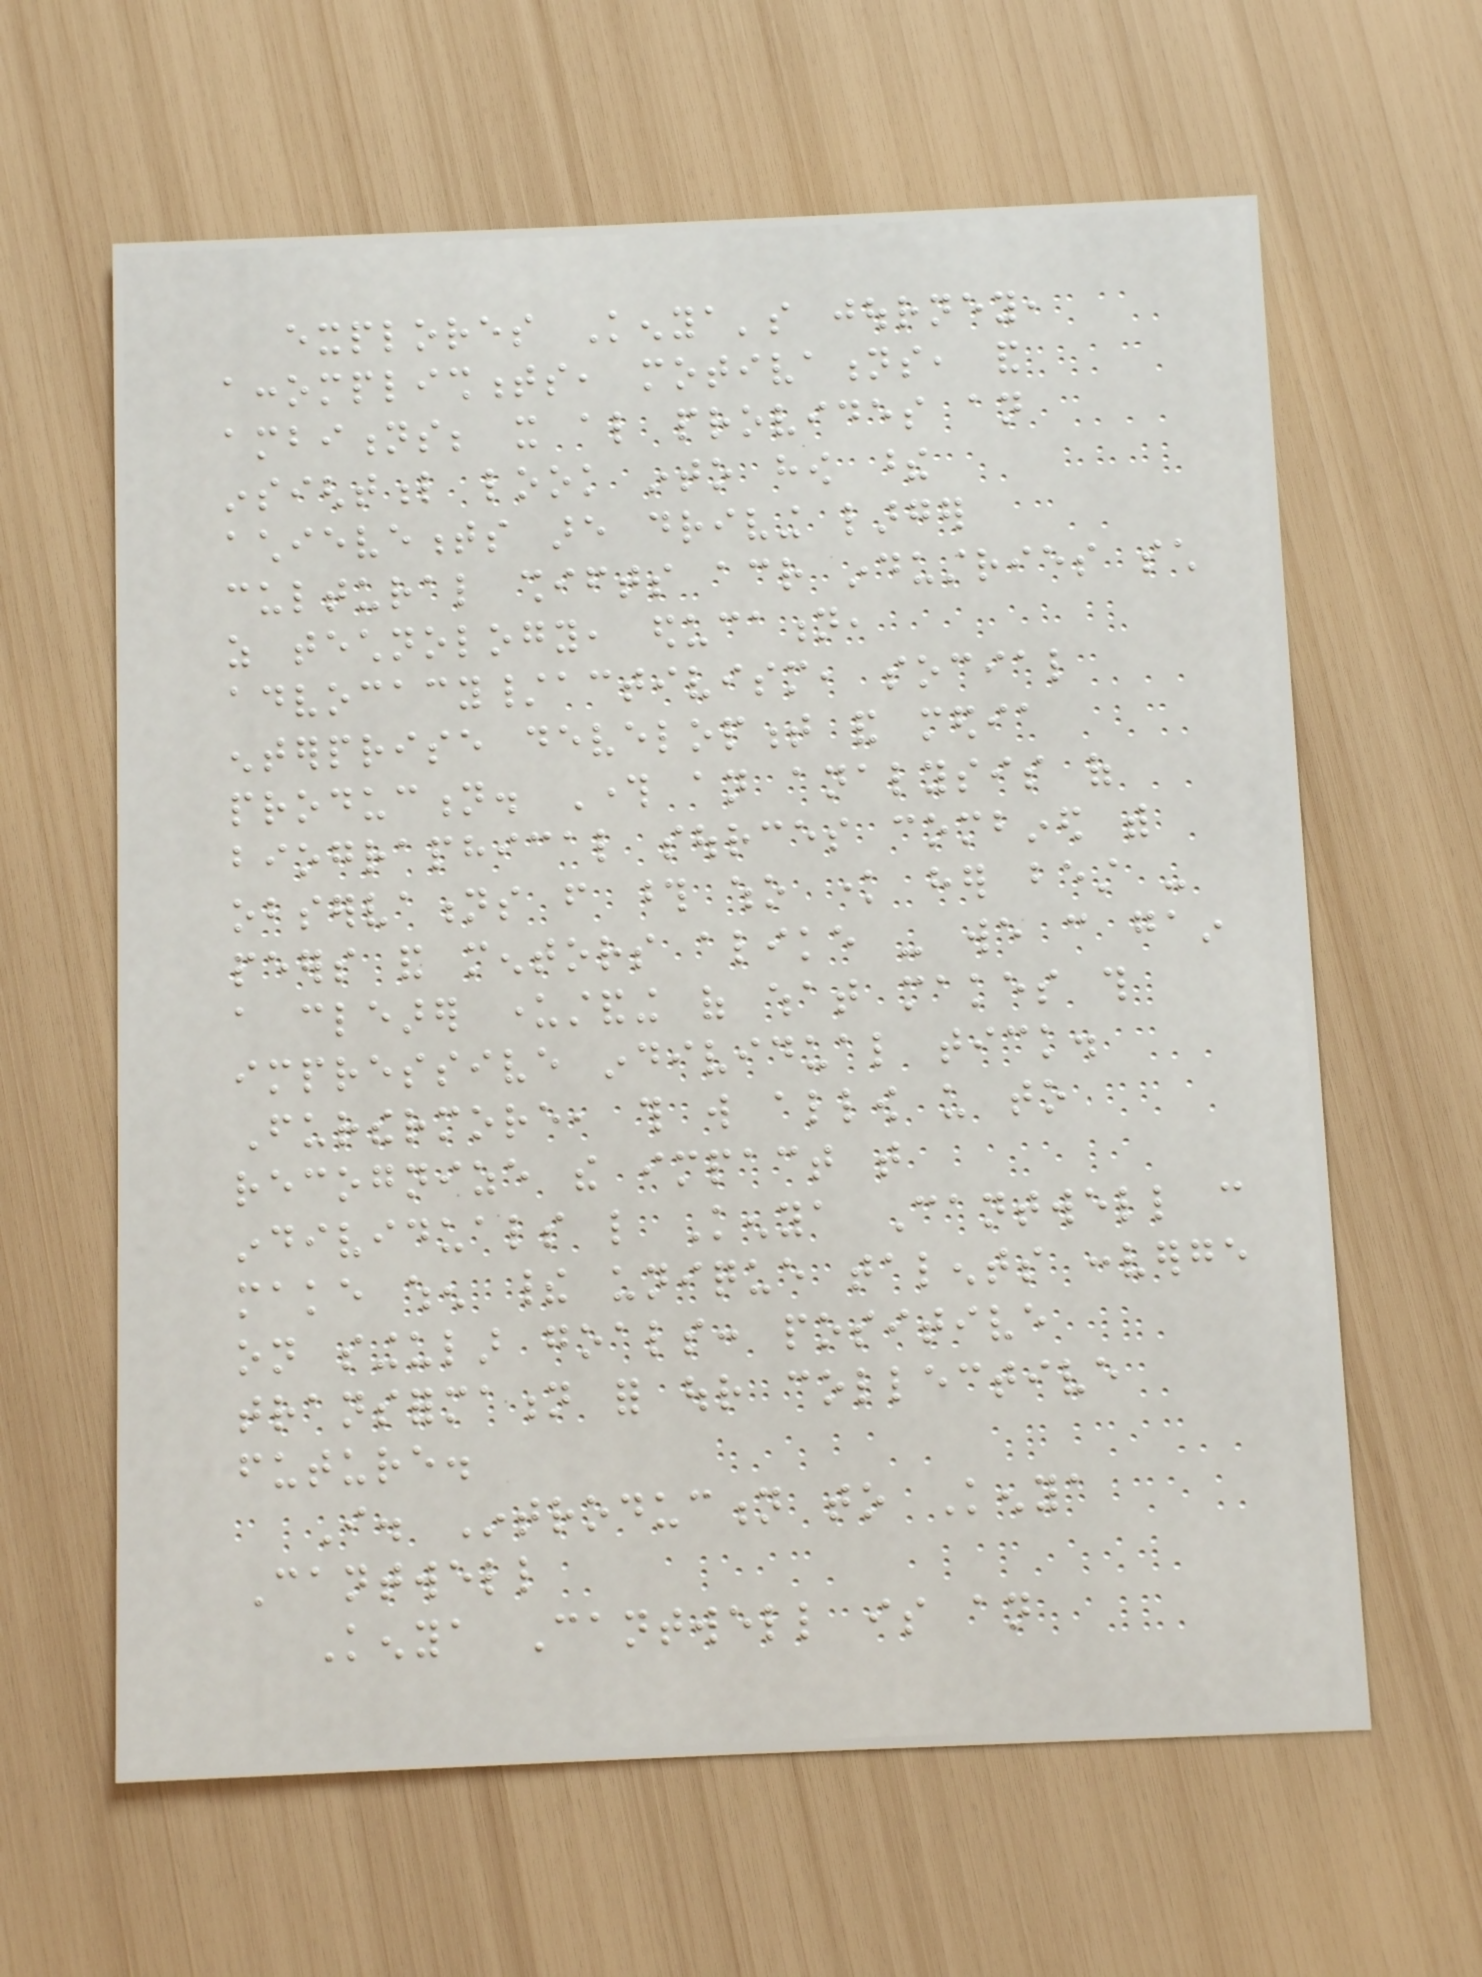explores Kenya's journey,
accomplishments, motivations, and
ambitions; it also provides an
insightful look into how these
achievements are driving larger
cultural shifts across industries such
as technology, education,
advocacy/activism, social
enterprise development and media
production. Through an analysis of
biographical sources combined with
observations from those who know her best -
peers and mentors alike - we can gain
a clearer understanding of what makes this
impressive individual tick.
Furthermore, this will allow us to
recognize the impact that
individuals like Kenya Cantwell can
make when their unique talents converge
on singular goals: positive
transformation for our collective
future.
I. Introduction to Kenya
Cantwell
Kenya Cantwell is an
